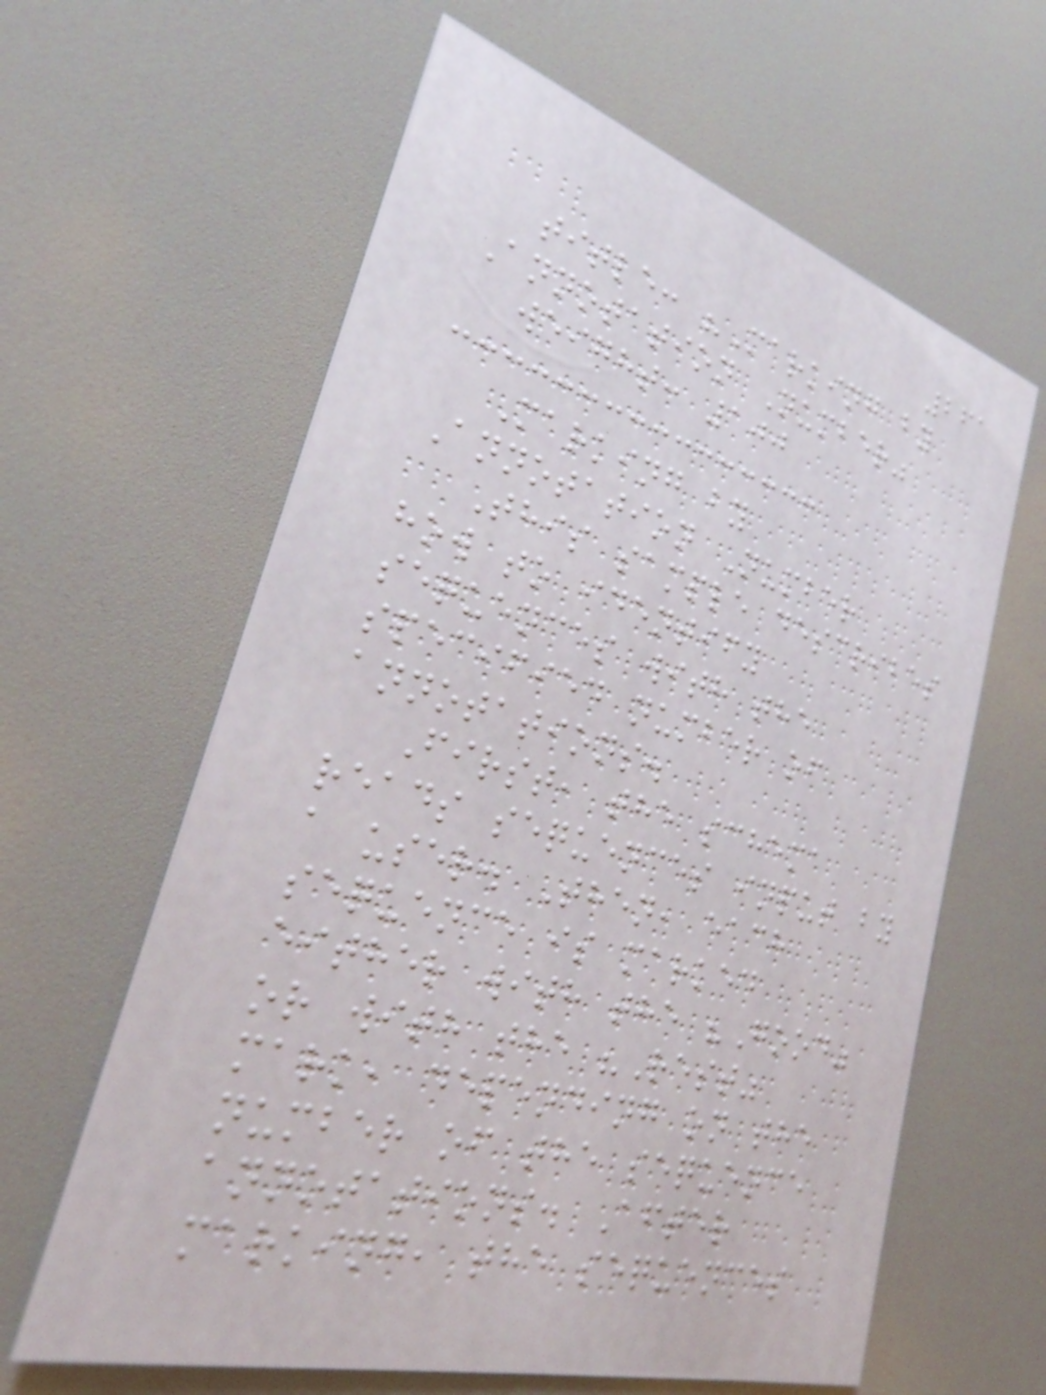261
title: "Marking by
Annotation Number"
weight: 100
Marking by
Annotation Number
This sample describes
how to identify
sequences with the
specified number of
annotations.
First, the schema
reads sequences input by
a user. Then, each
sequence is marked
either with the "Good"
or with the "Rest"
mark, depending on the
number of the sequence
annotations. After
marking, the sequences
